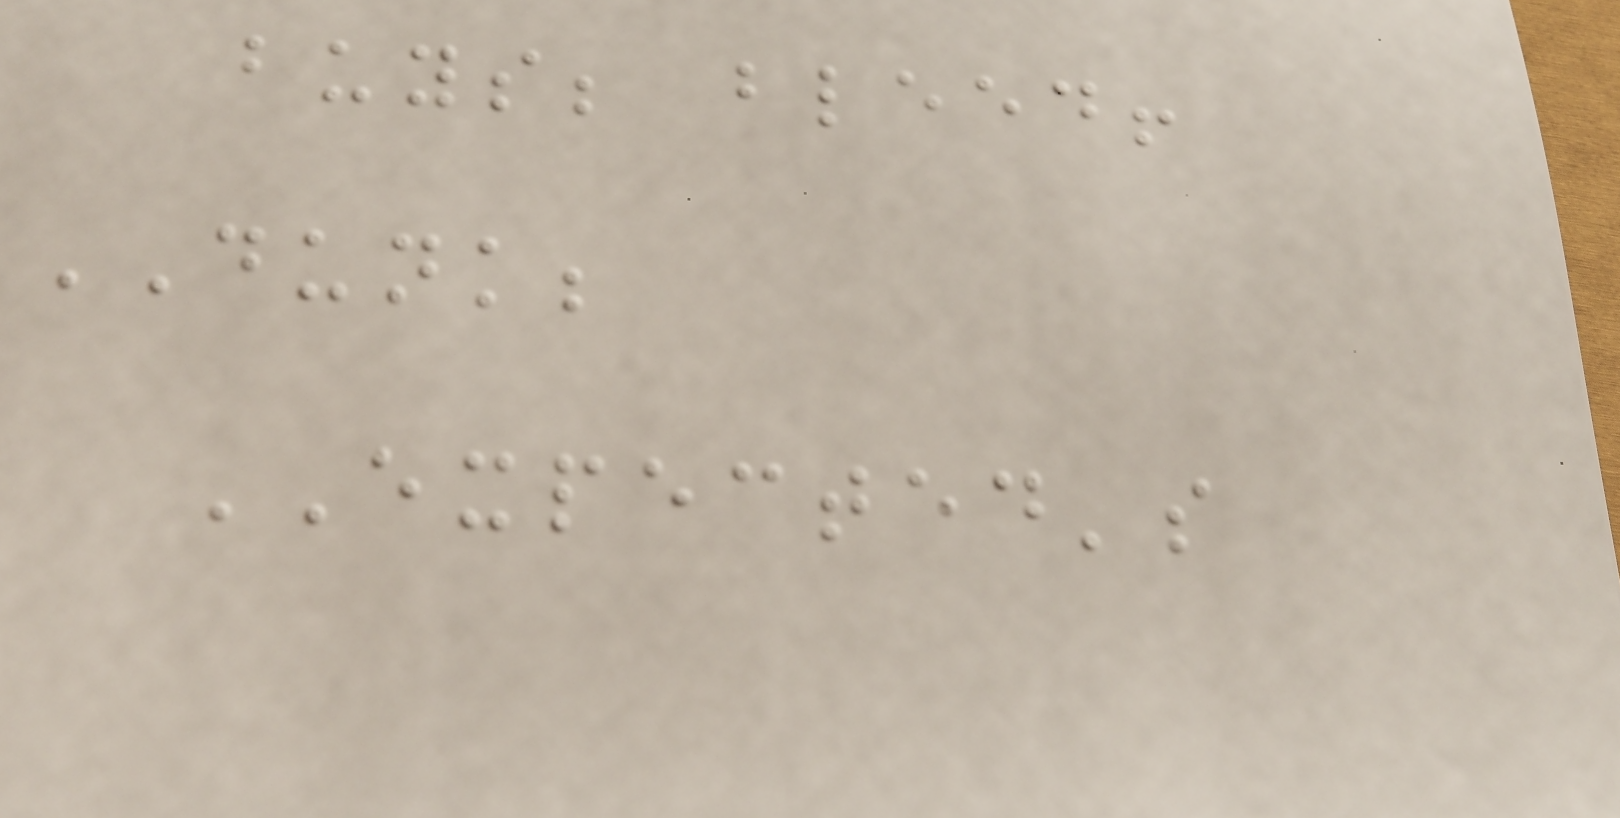buys; bleed!
DUNK;
EXPECTED's
